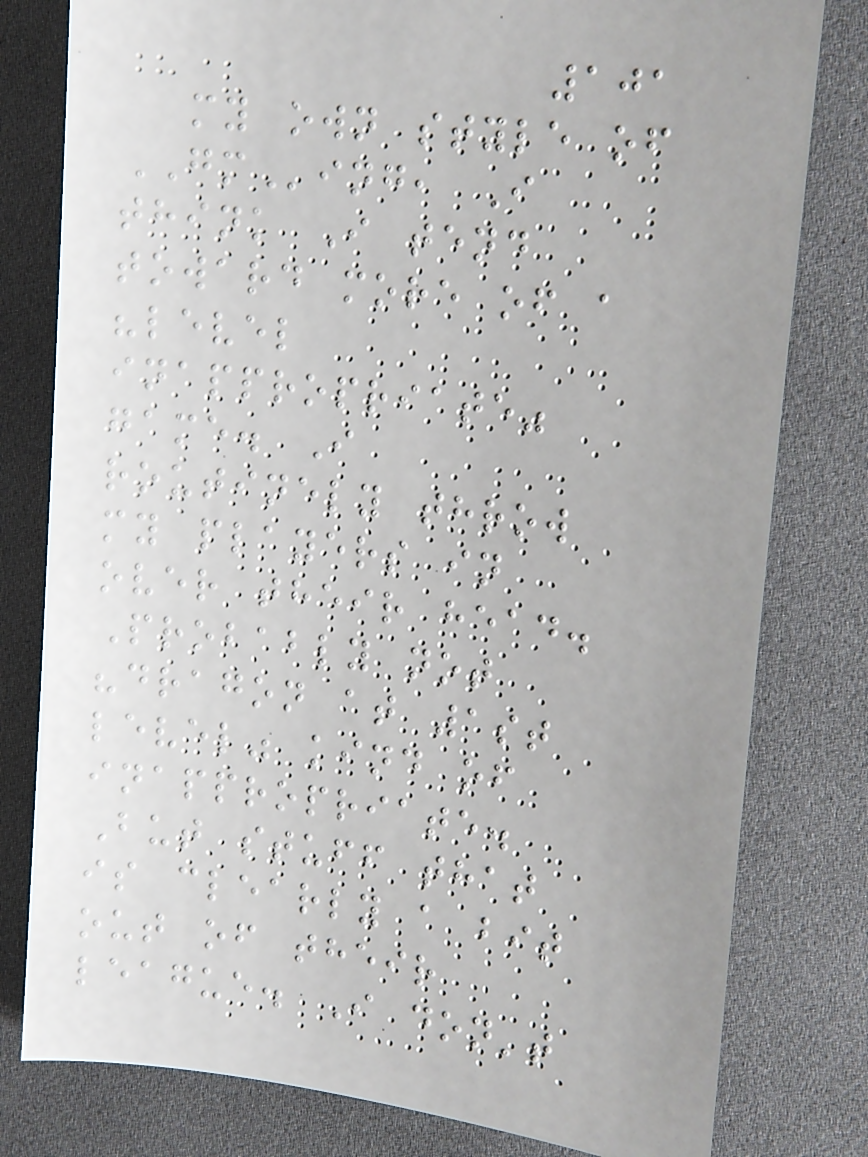101
my own style of
GMing, I
think I tend
toward more of a
"level
inappropriate"
game. I
routinely throw
my players in
over their head.
Probably not
"dragon at 1st
level" kind of
inappropriate.
But stuff that
is clearly a bit
out of their
league. I don't
